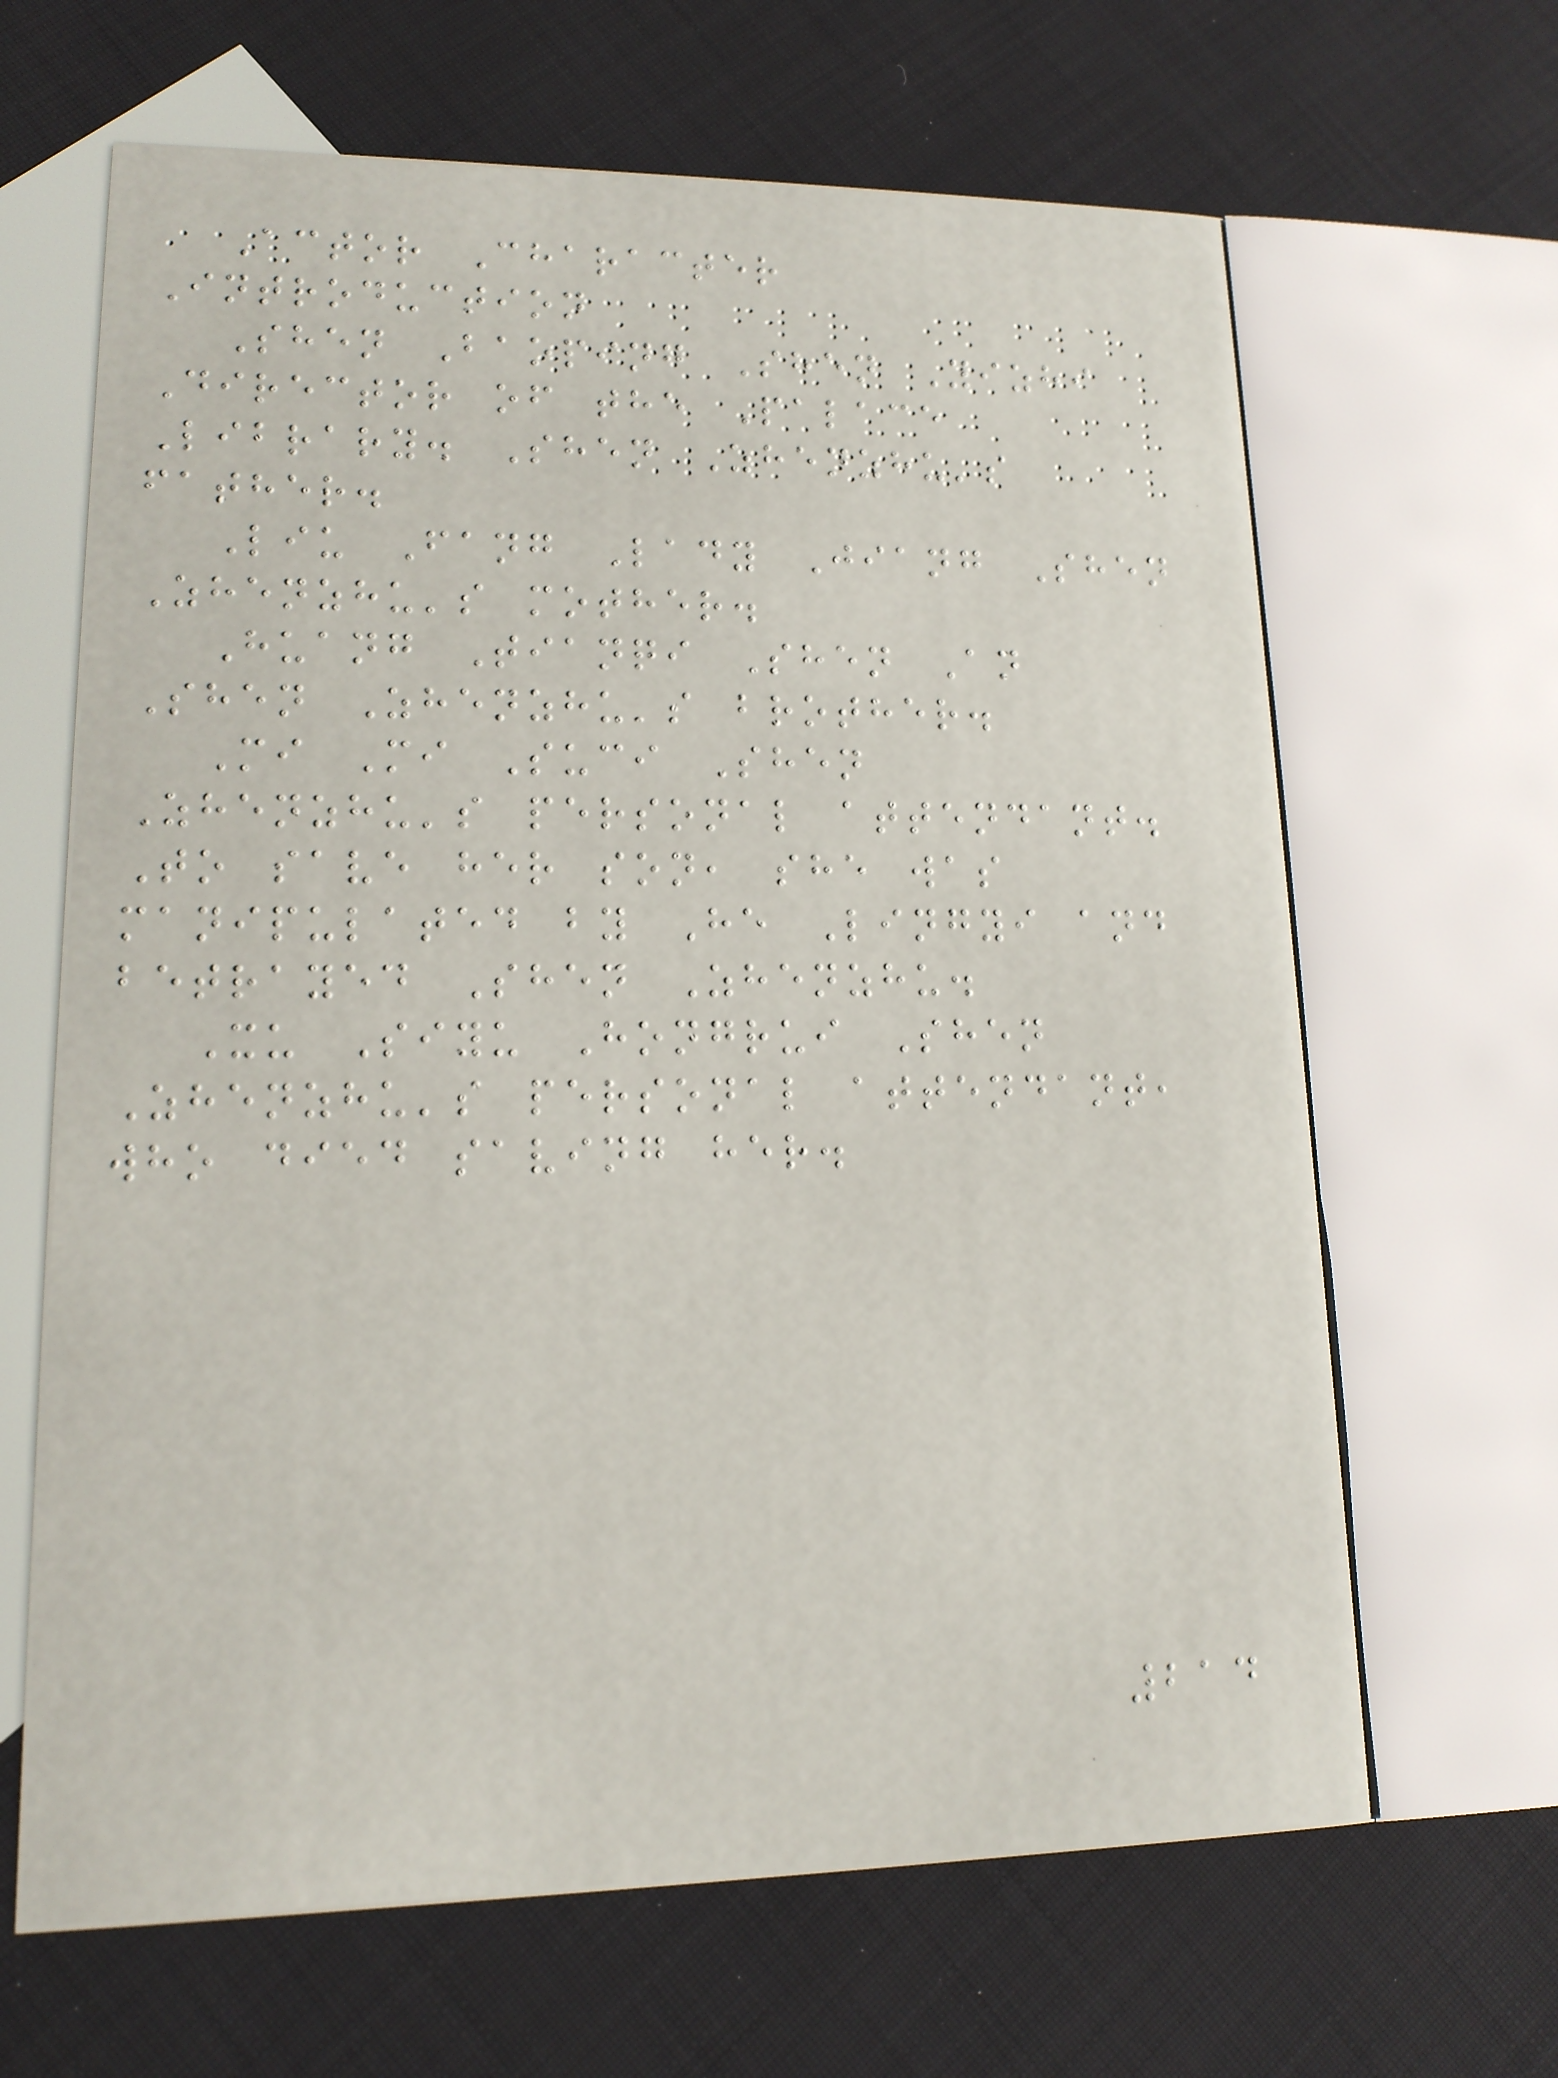Actor Character
Introduction
Shen Baoping Shen Yizhi
Director of the Palace
Library. Shen Zhenzhu's
father.
Liu Fang Lady Jiang Shen
Zhenzhu's mother.
Huang Tianqi Shen An
Shen Zhenzhu's brother.
Mi Mi Suci Shen
Zhenzhu's personal attendant.
To save her son, she was
manipulated by He Lingyi and
betrayed Shen Zhenzhu.
Xu Siyu Hongrui Shen
Zhenzhu's personal attendant,
who died saving her.
214
